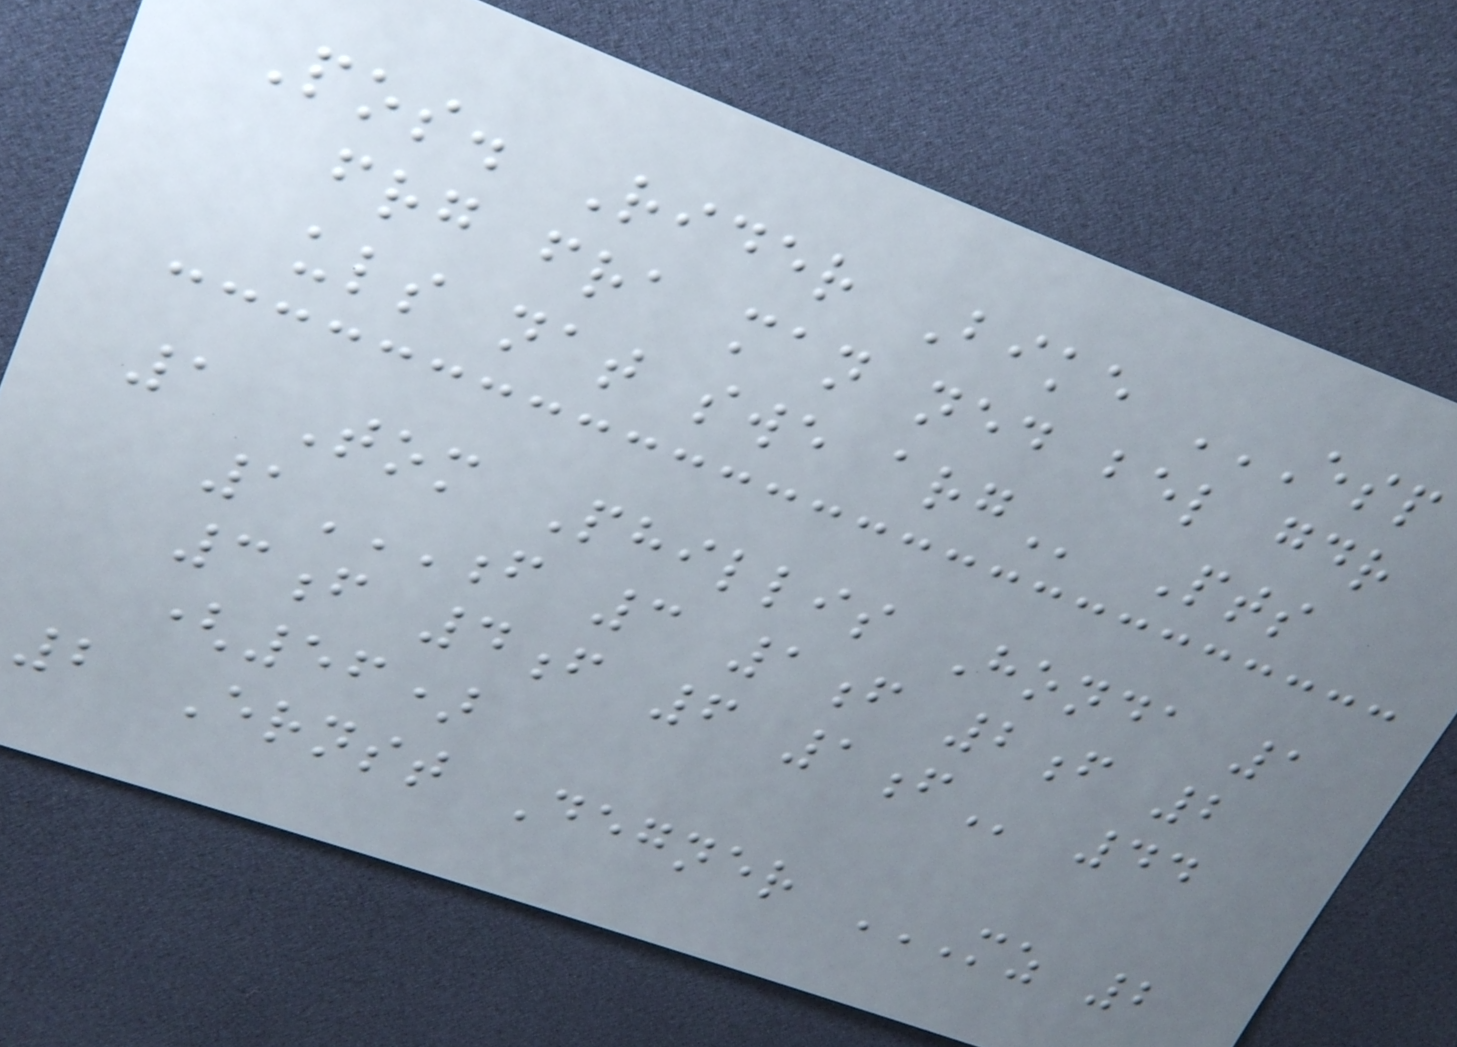Pos. Rider Bike ESP
FRG FRA MAN NED BEL GDR
ULS NAT SWE ARG Pts
1 Tom Phillis Honda 1
1F 3 1F 2F 2
3F 4F 6 1F 44
(56)
2 Ernst Degner MZ 2
